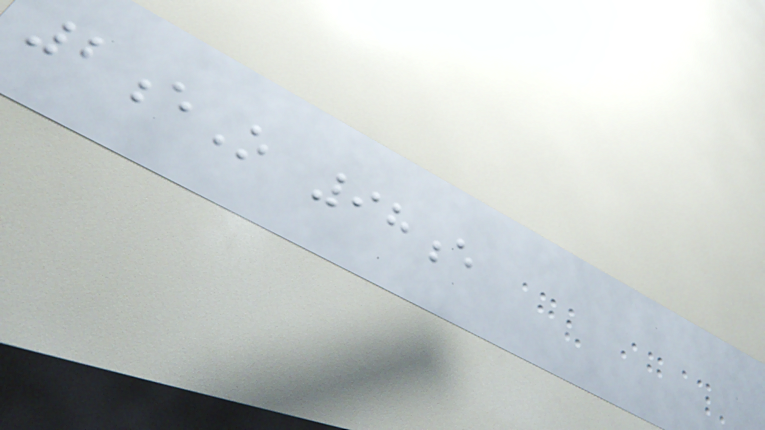2eO 98e
